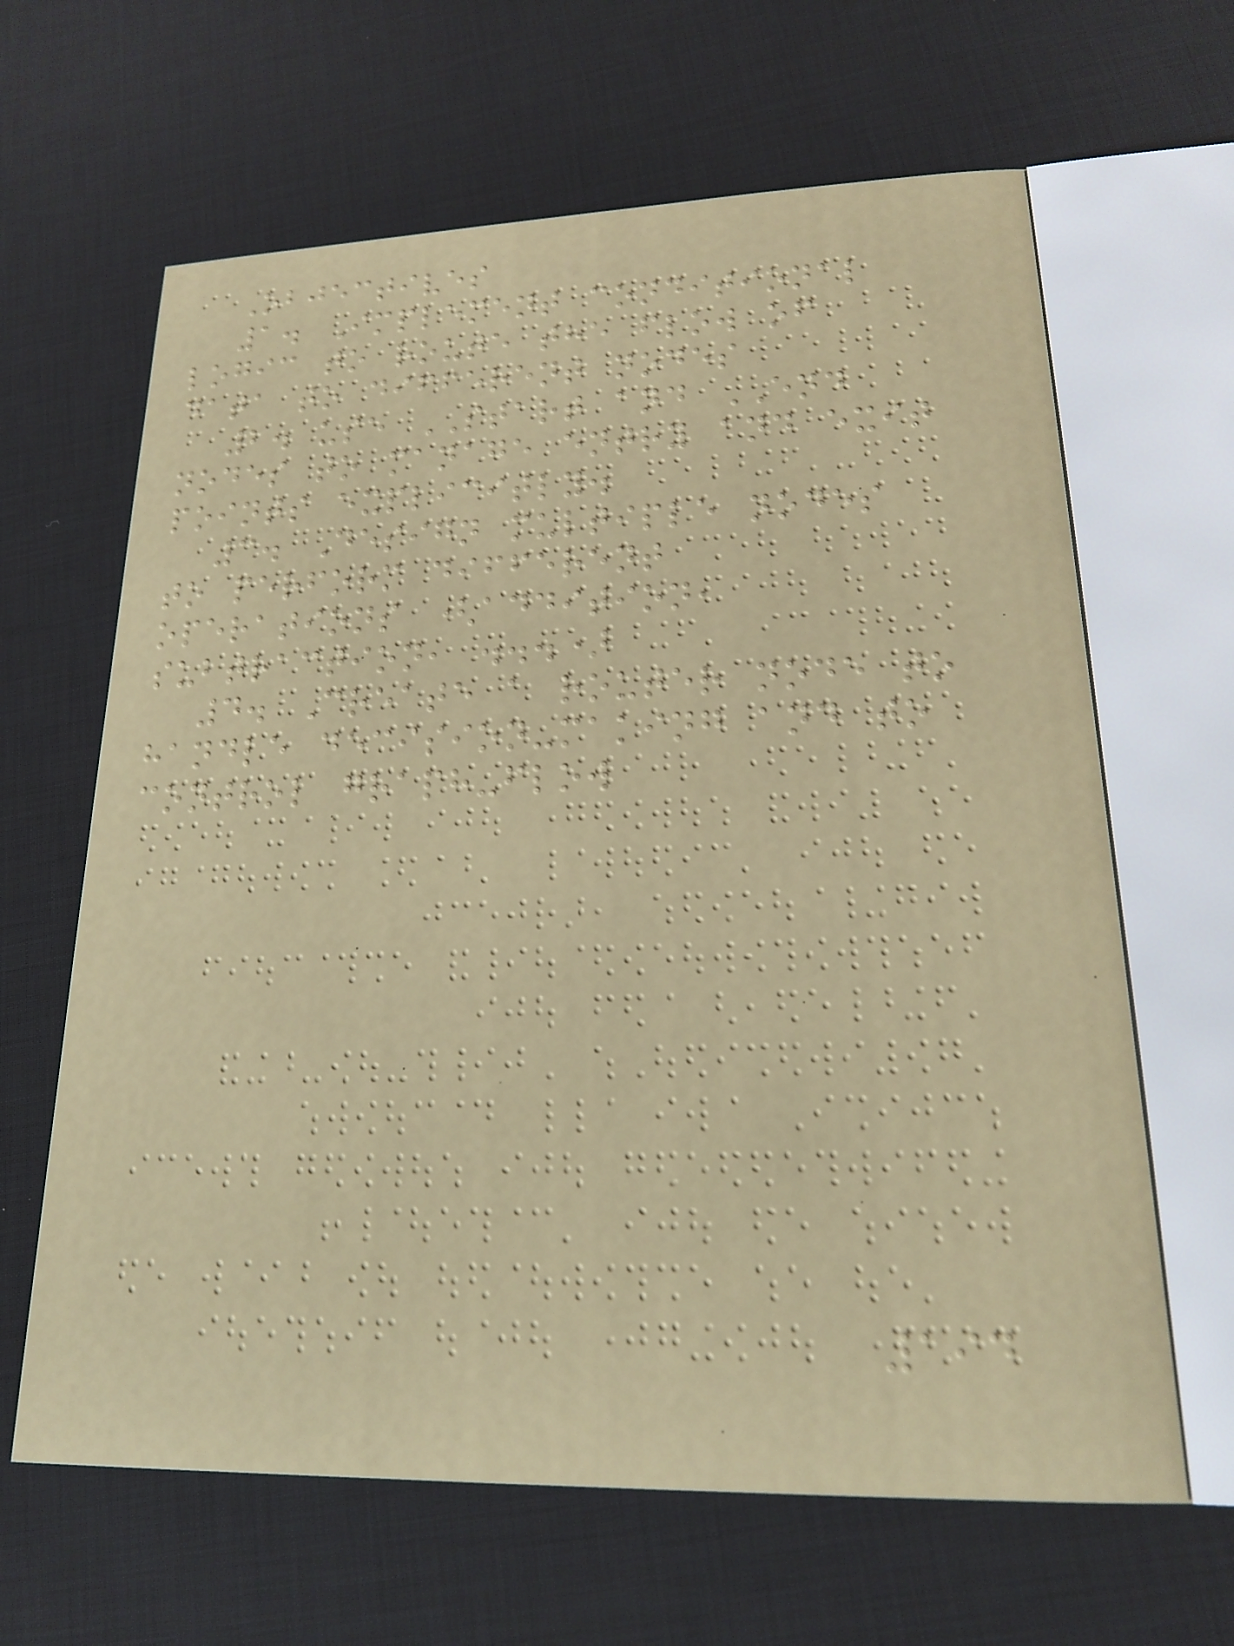Objectives
1. Implement conditional
logic to route the flow of
data to different nodes
2. use START and END
nodes to manage entry and exit
points explicitly.
3. Design multiple nodes
to perform different
operations (addition,
subtraction, ...)
4. Create a router node to
handle decision-making and to
control graph-flow
194
